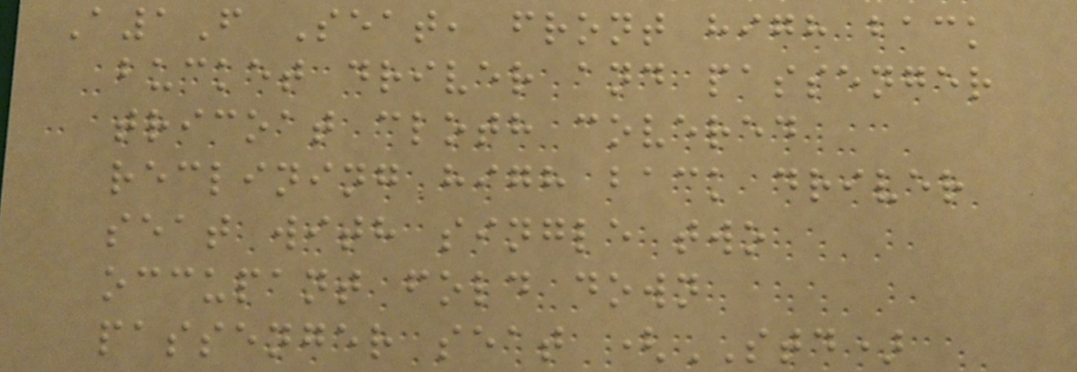A1F Seat, front high back
bucket driver and passenger
tricoat cloth covered
reclining high back driver
seat with single two
occupant fold down
passenger seat (STD)
